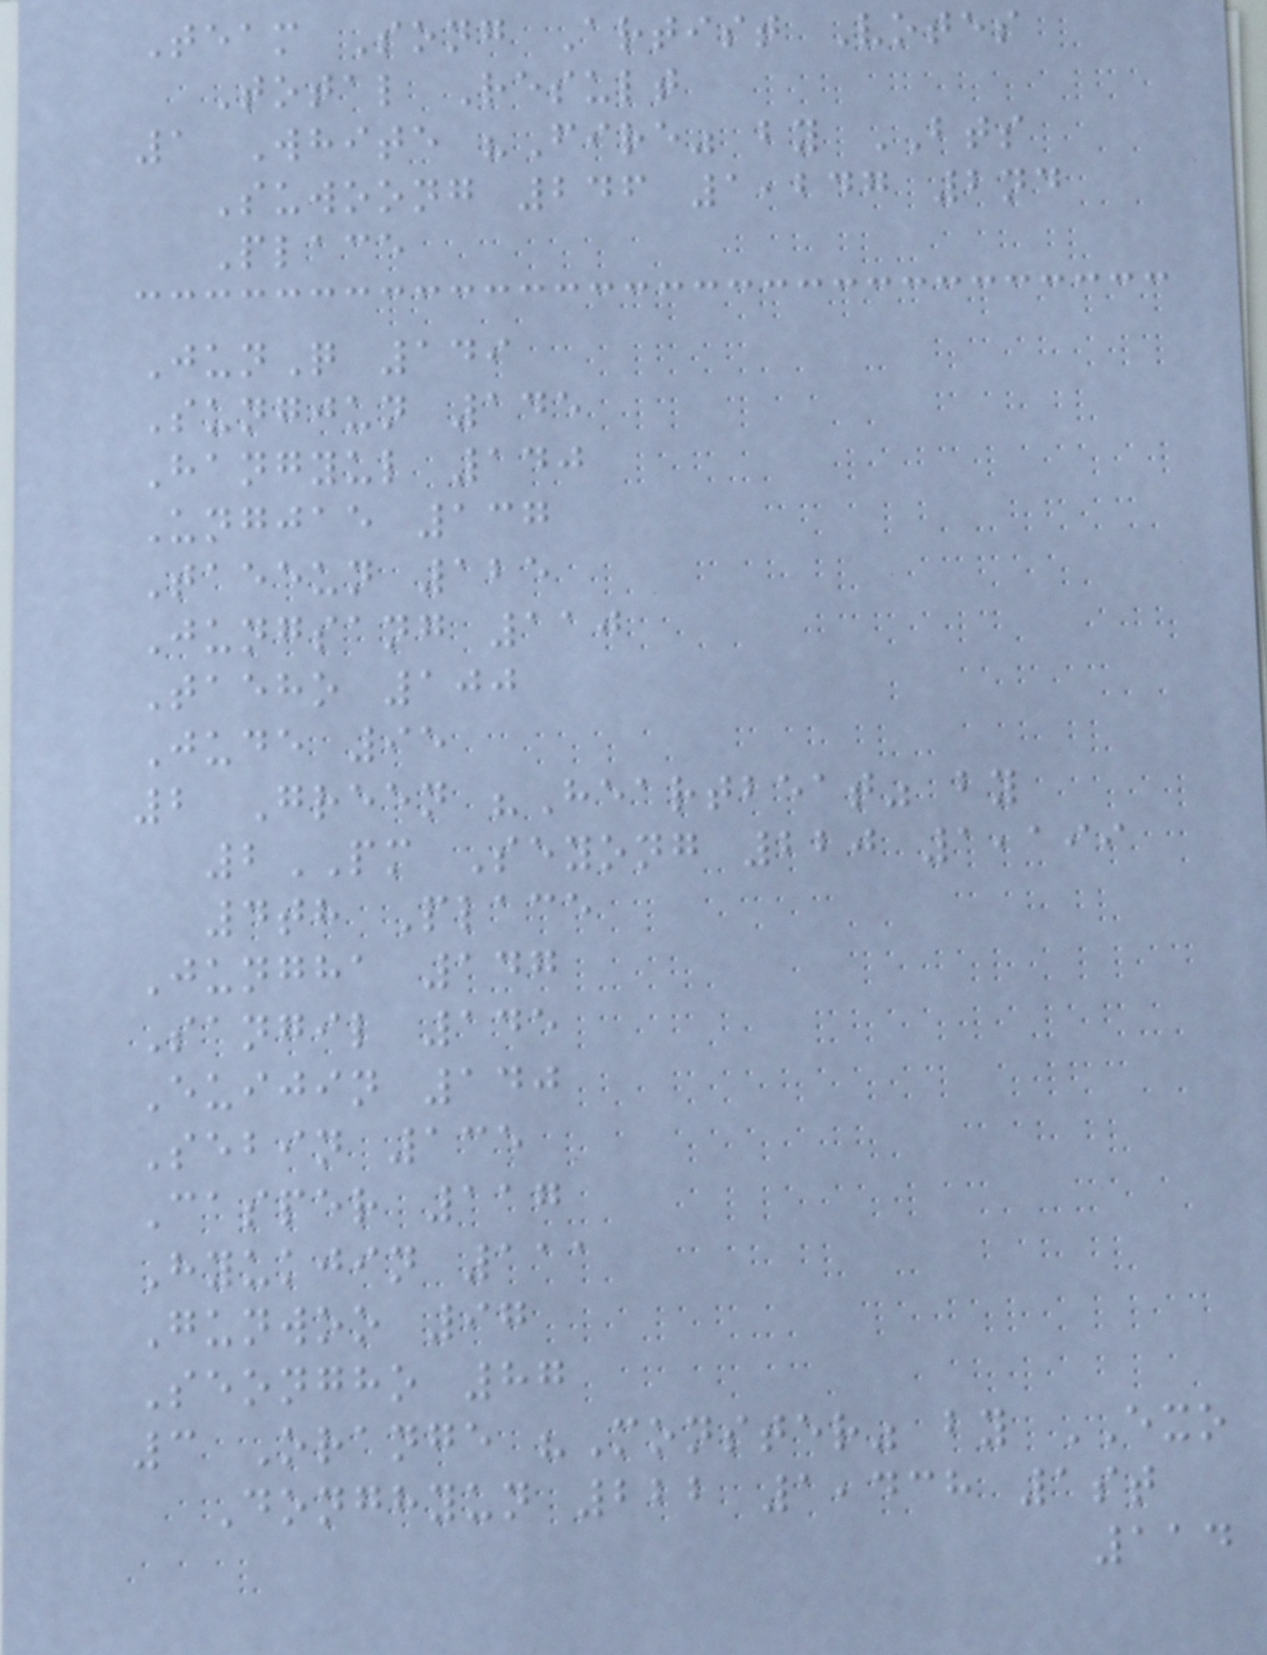Team Song Artist Votes
Total Result
1 White "Fire" by BTS
Suwoong 246 1,247 2nd
Place
JunQ 149
Sungjun 145
Hangyul 140
Ungjae 137
Taeeun 125
Jungsang 110
Taeho 100
Jude 95
2 Green "Heartbeat" by
2PM Seyong 220 1,199
4th Place
Jungha 147
Sangil 145
Euijin 140
Sebin 135
Casper 117
Hyukjin 111
Gunwoo 97
Seongho 87
3 Orange "Monster" by EXO
Donghyun 222 1,438 1st
114
